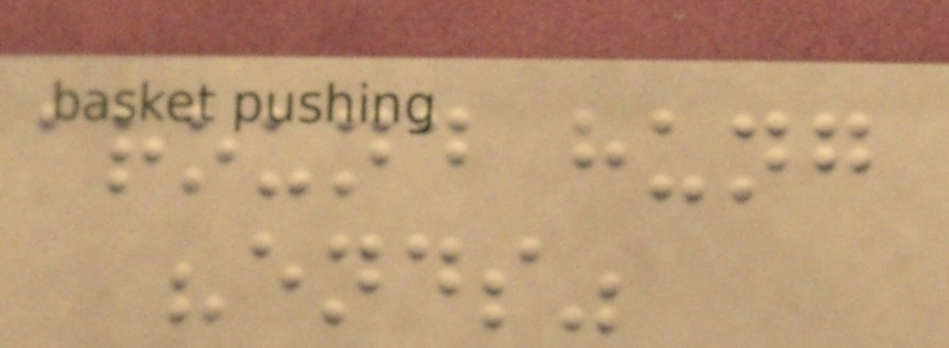around hung
"ends"
